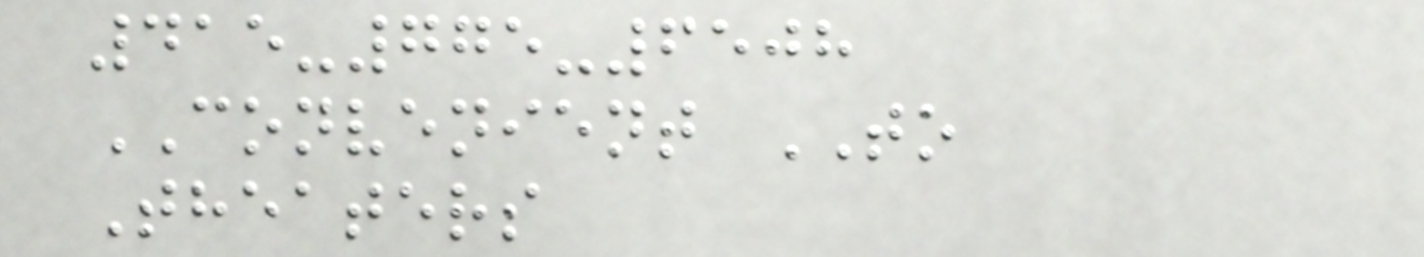415-775-6508
CONVENIENT TO
Theaters
